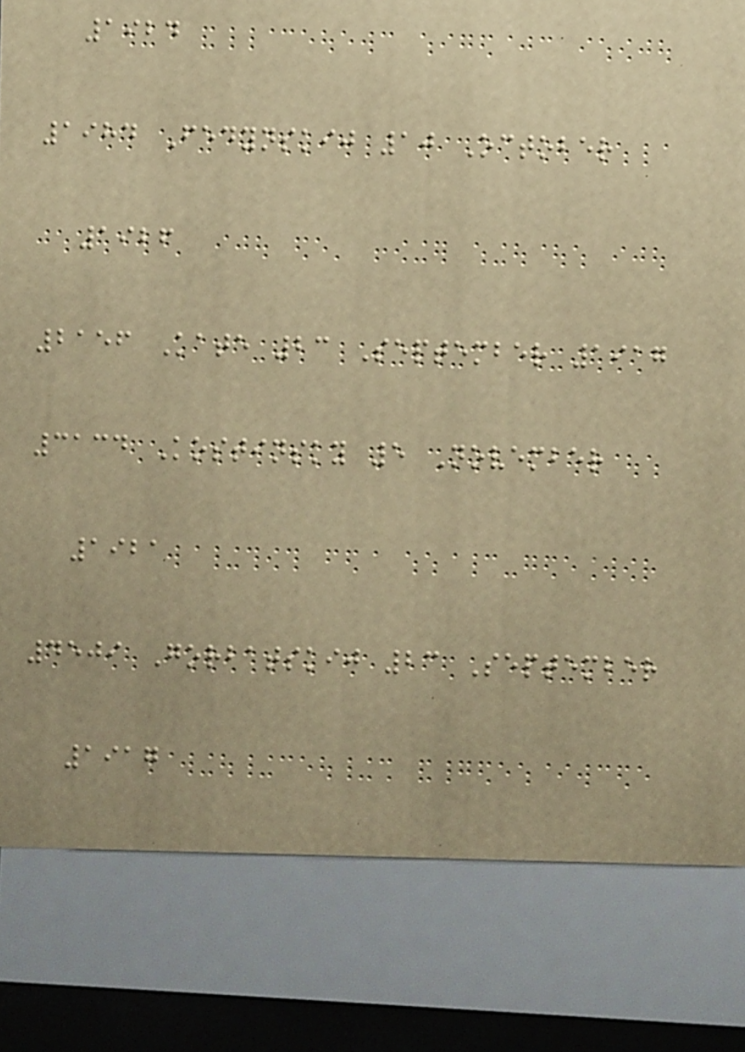1924
1984 Fedynskij 10 October
1926
2156 Kate 23 September 1917
3134 Kostinsky 5 November
1921
4509 Gorbatskij 23 September
1917
